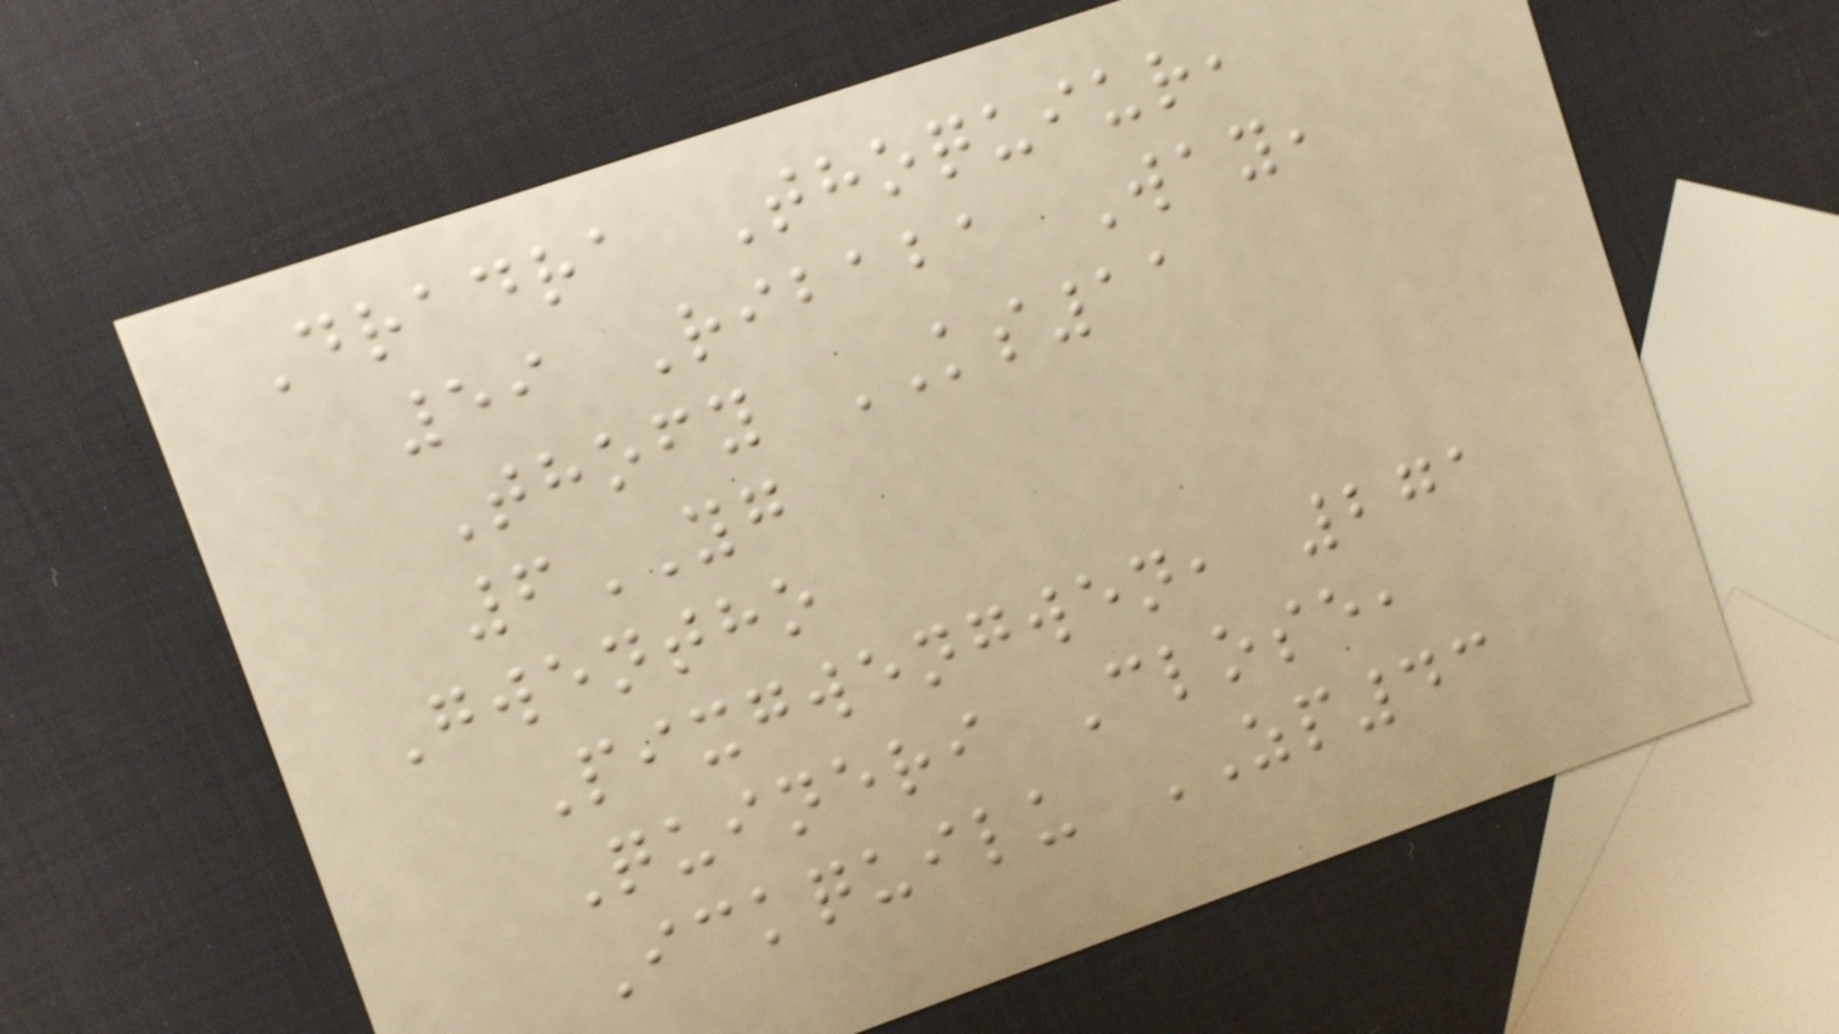Dradra Thoquiur,
59 Ribaba Way,
Thofy KS11
6YG
Gwentho
Pixgwengwen, 271
Quineri Close,
Ickquilu ZP43
